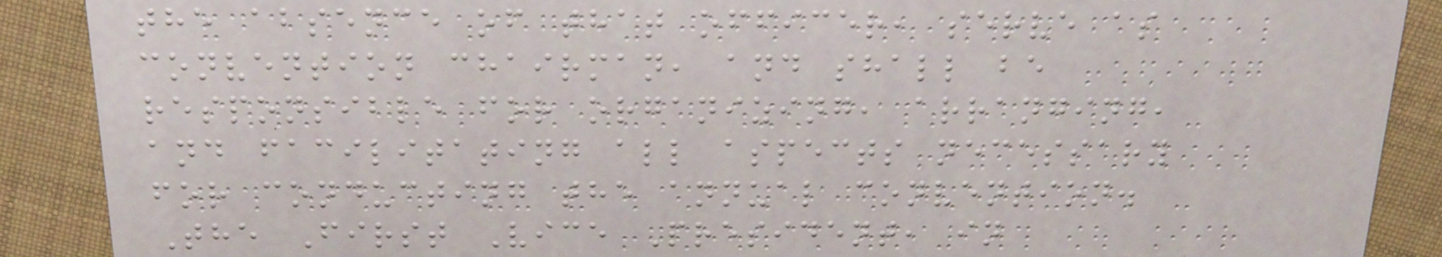the absence of that officer, serve as
convention chairman, and shall be
responsible for organizing, arranging,
and facilitating all aspects necessary
for conducting the annual convention.
The First Vice President, in
